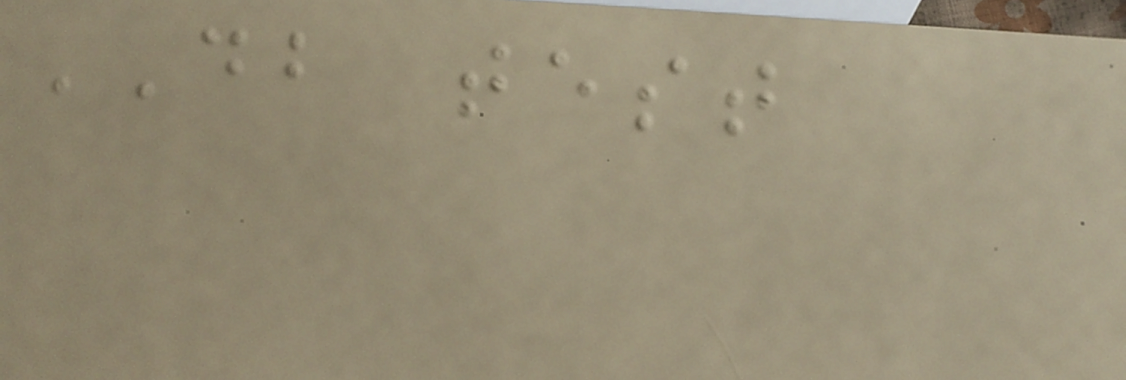DB test
